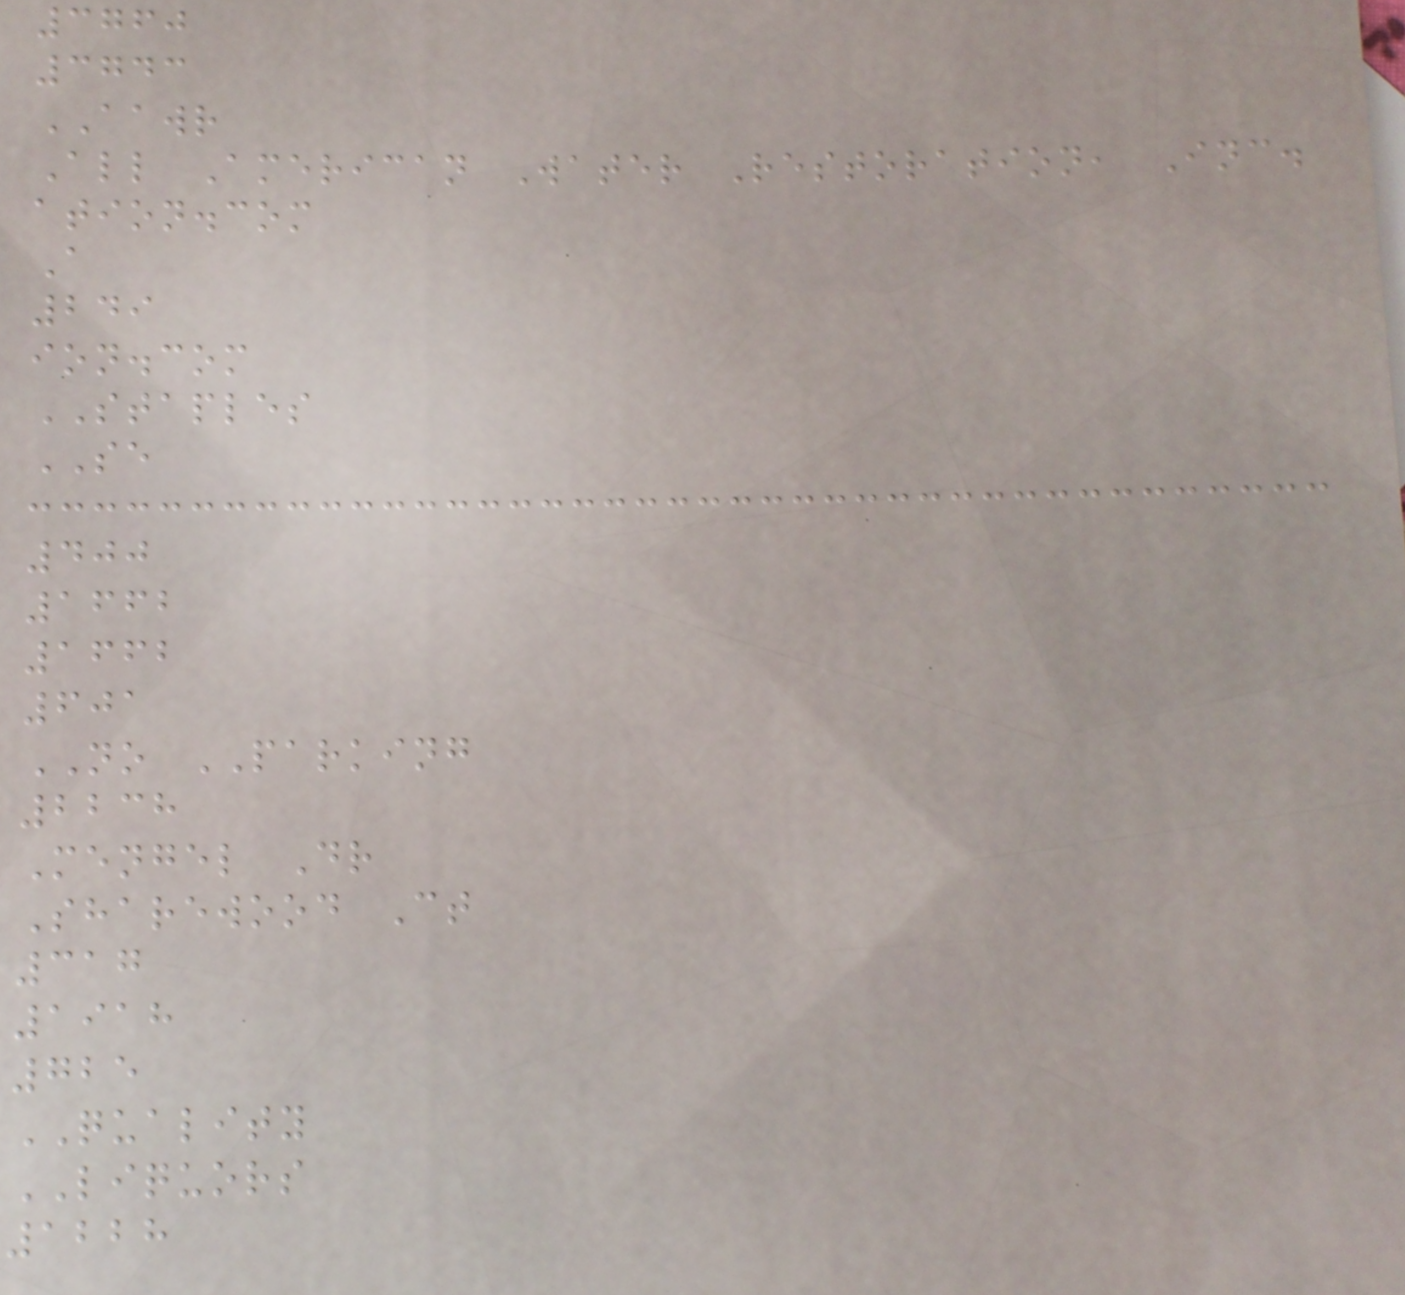3760
3743
AAWR
All American Water Restoration, Inc.
ation.com
A
249
ion.com
STAPLES
SE
400
1662
1662
601
NO PARKING
2238
Mengel Dr
Sharewood Ct
317
1918
725
QUALITY
LIQUORS
1228
